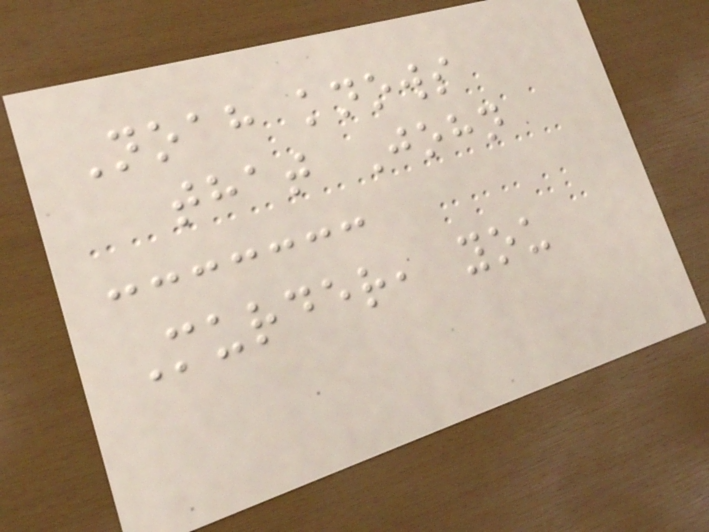Noah knows
that John
Murder, you
